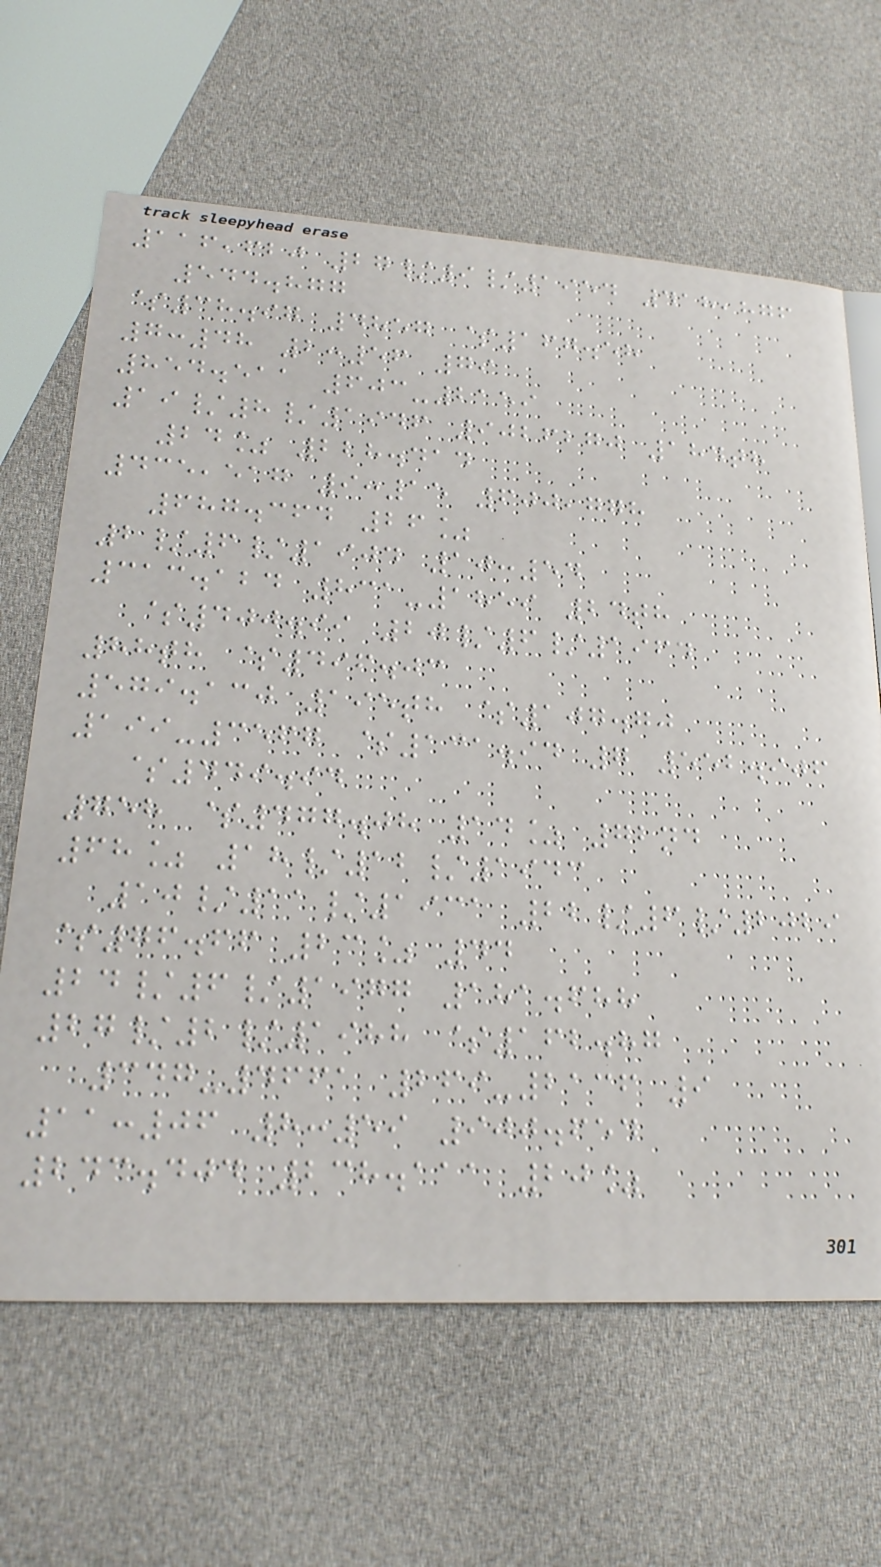116,620 27/9/1954 418,876
544.877
$38.97 4857 $167.58
7:48 2:56 79
854.511 603-2159
19/8/1946 9026270 184th
24% 228.414
435,517 9:15 600,778
687.364 26%
2/6/1904 10:54
313.124 831-1859 24th
$400.99 20/6/1964
88th $496.03
579.130 195th $107.70
199-3567 $131.94 7 552.906
$449.94
758 $477.08 14% 72nd
68% 18/12/1943
10/11/1931 22/6/2029
$76.66 23% 44
24/6/1977 181.688
27/2/1988 $162.87
347-4661 269-2136 9
11:06 8:59 900.654
243.404 238.111 20%
